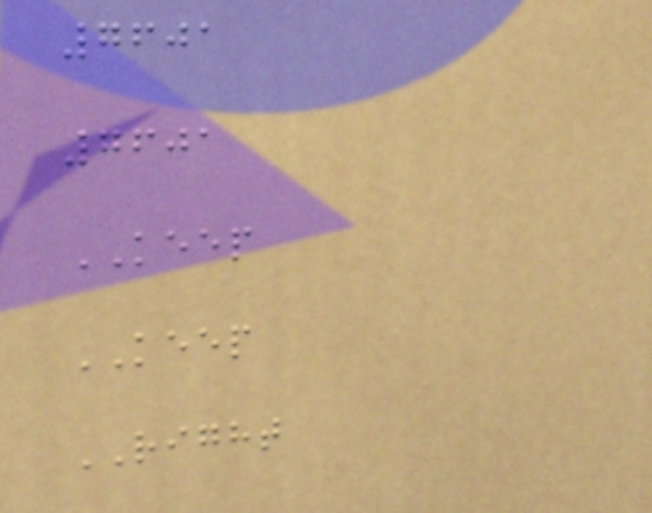7601
7601
KEEP
KEEP
RIGHT
